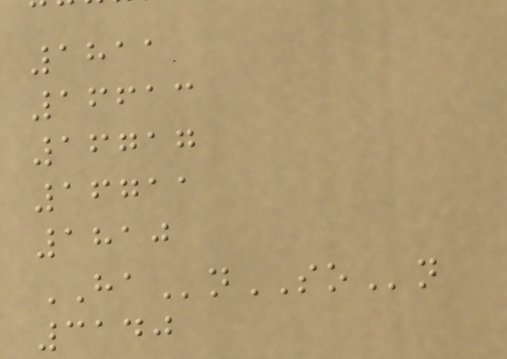1811
16613
16717
16711
1810
HAnSOn
3140
